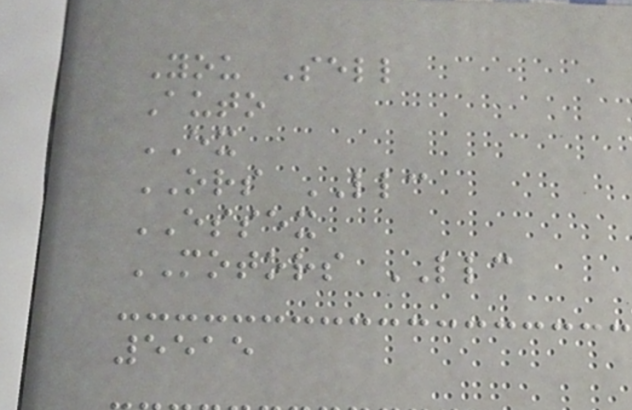You Sell
Auto
EX
ORS LLC
ESSEX
MOTORS LLC
5515
